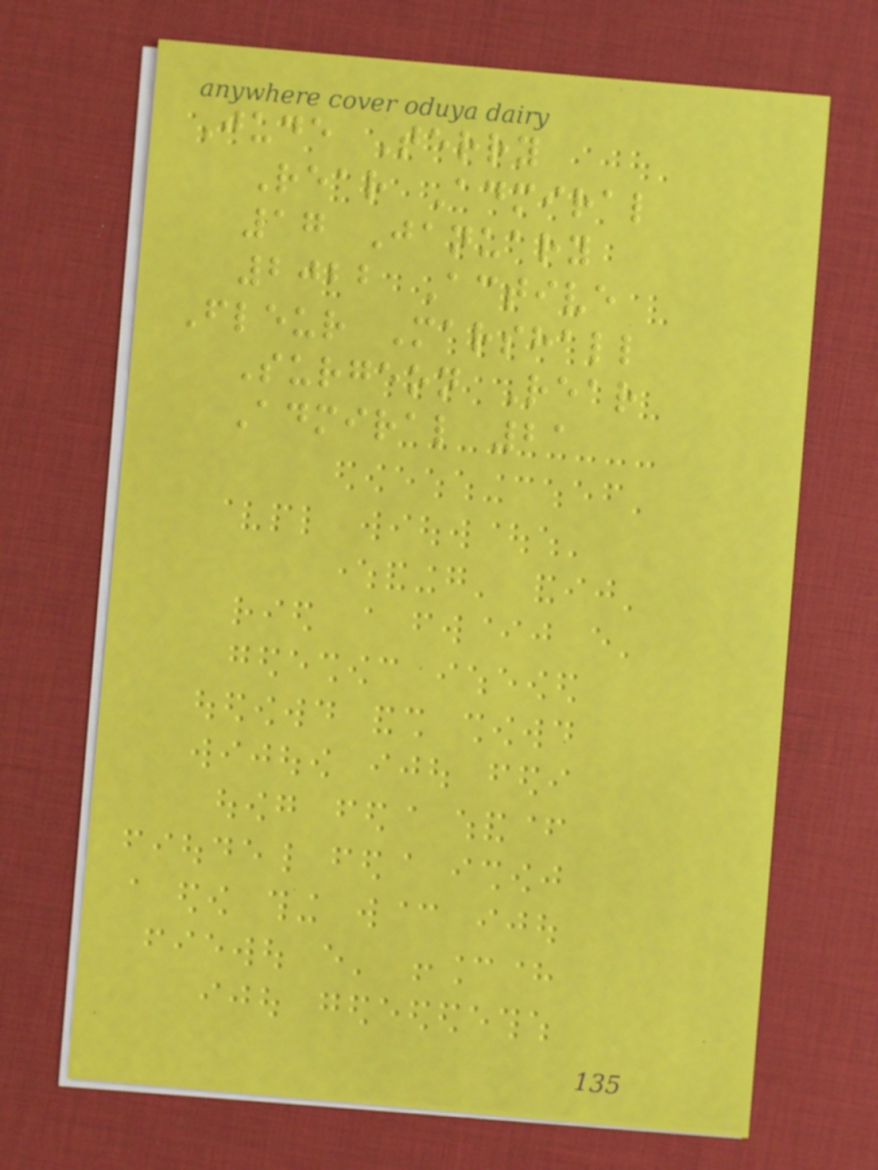Jude Terry
Rear Admiral
17 January
2022 Active
Fleur Marshall
Surgeon Rear
Admiral 21
